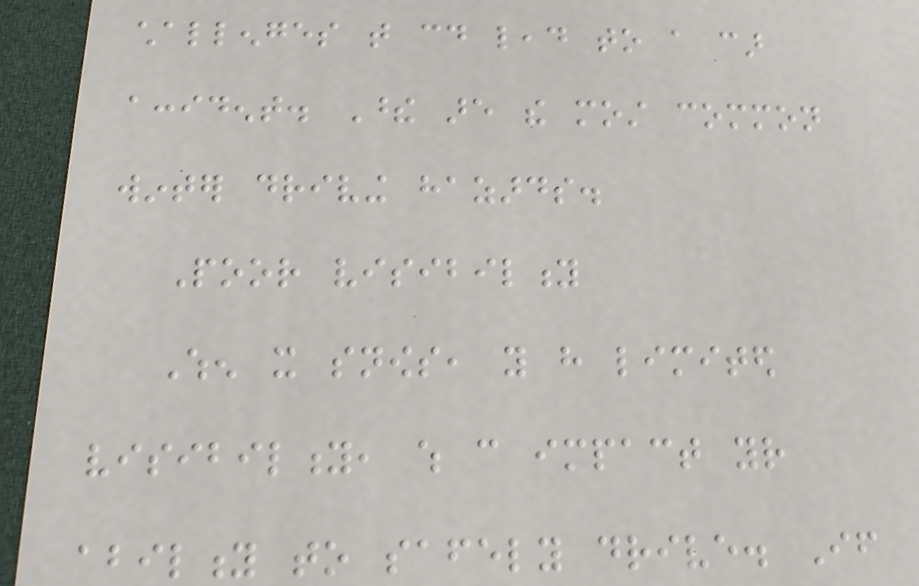challenges that could lead to a car
accident. These are the most common
winter driving hazards.
Poor visibility
When it snows, you have limited
visibility, which can impact your
ability to safely drive. If
